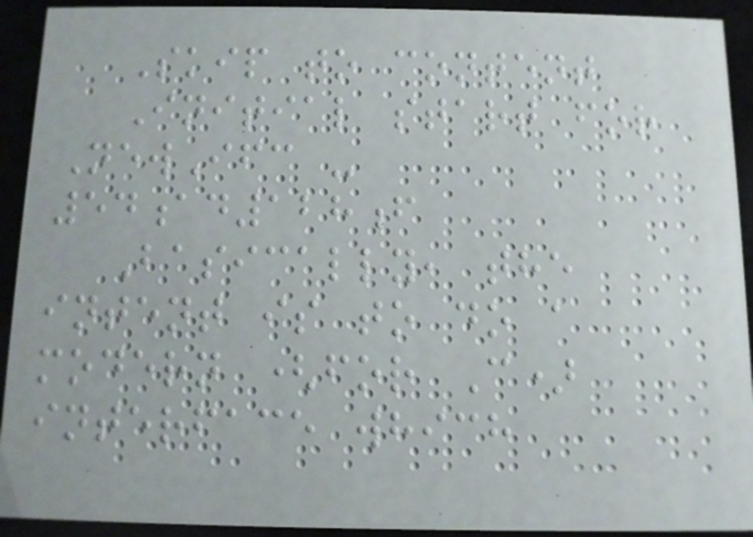Skip to content
Initial start for
NewIfc -
54ad128f
Basically, the
intent is to do a
modern (for C)
interface which
